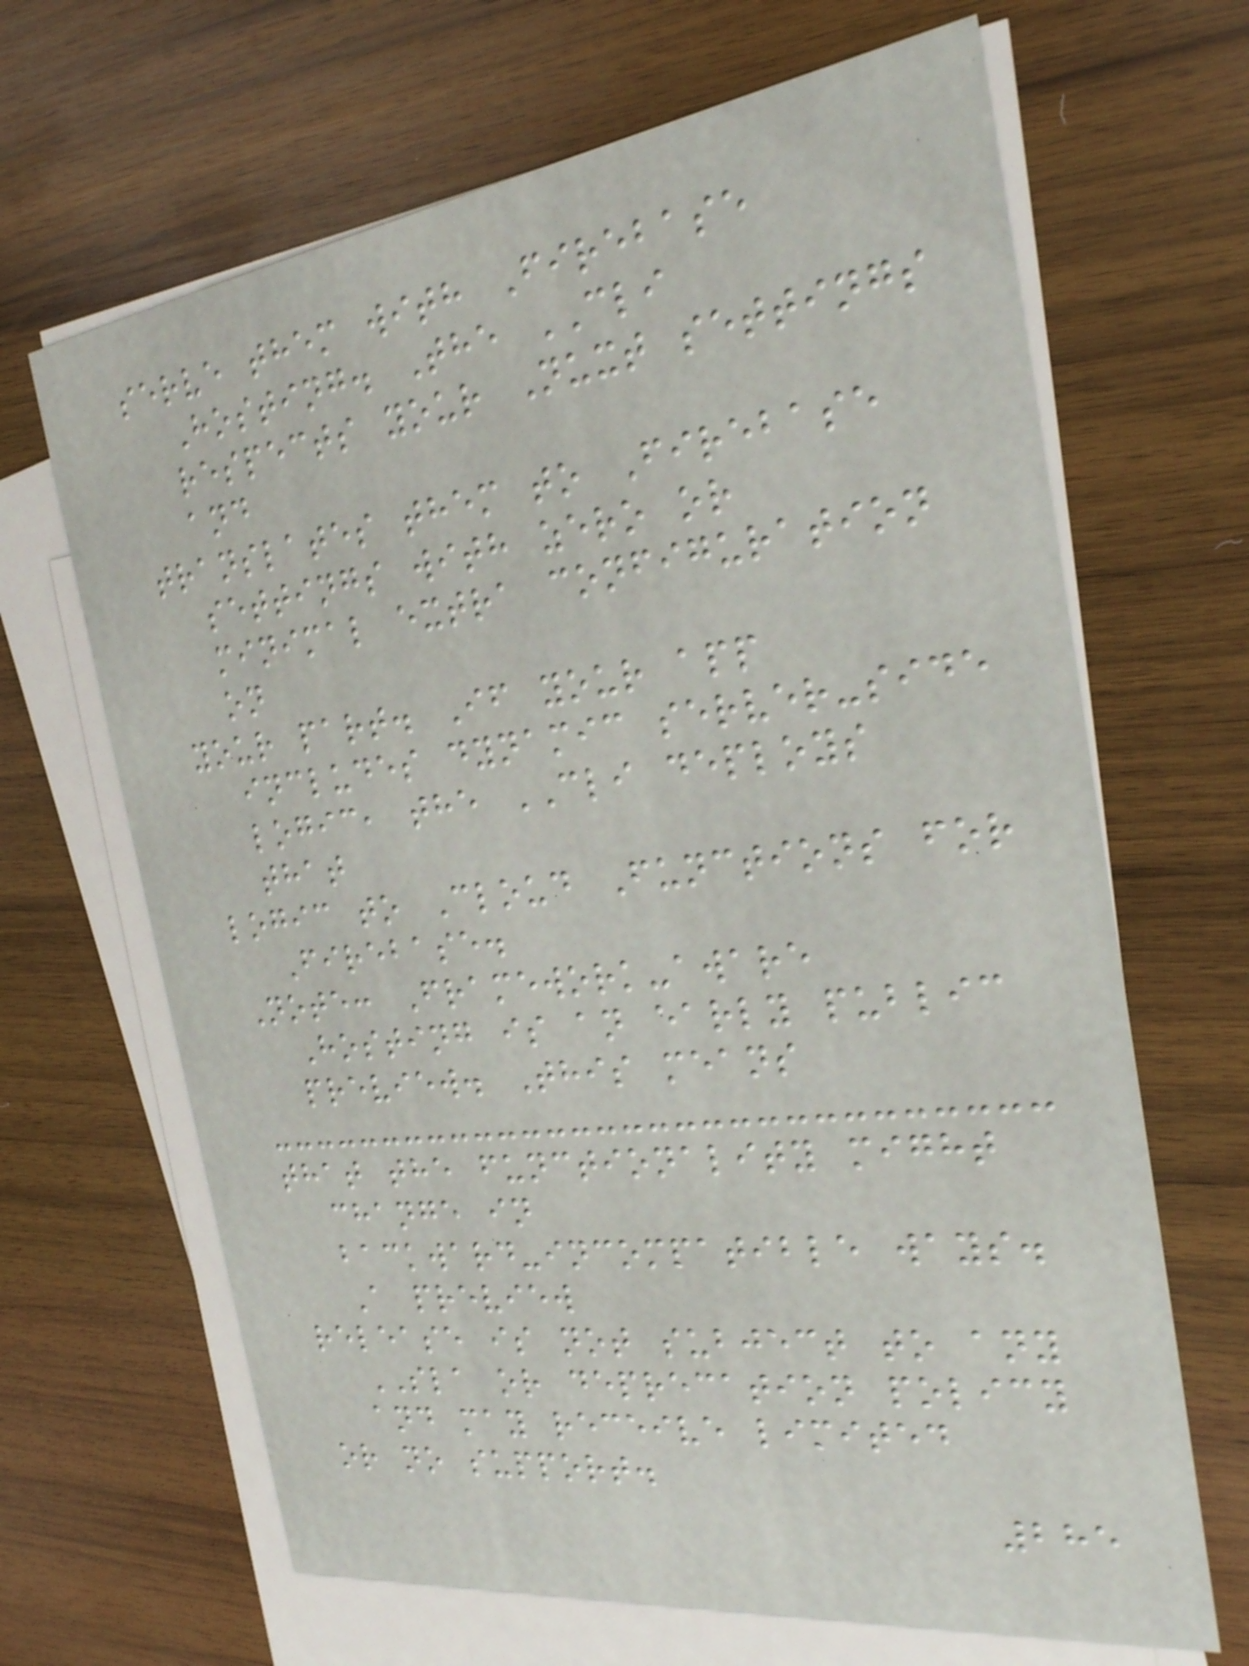serve them with Firebase
Hosting. The CLI
respects your Nuxt settings
and
translates them to Firebase
settings with zero or
minimal extra configuration
on
your part. If your app
includes dynamic server-side
logic, the CLI deploys
that
logic to Cloud Functions for
Firebase.
Note: Framework-aware
Hosting is an early public
preview. This means
that the functionality might
change in
backward-incompatible ways.
A preview
release is not subject to any
SLA or deprecation policy
and may receive limited
or no support.
285
